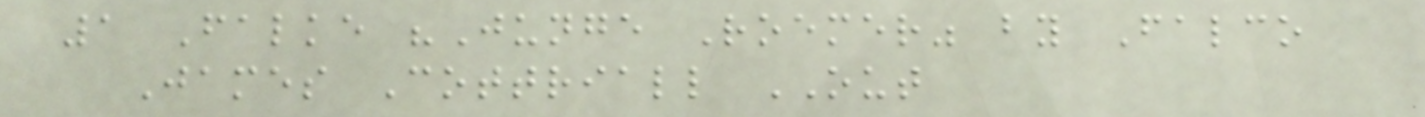1 Falke "Junge Roemer" by Falco
James Cottriall OUT
